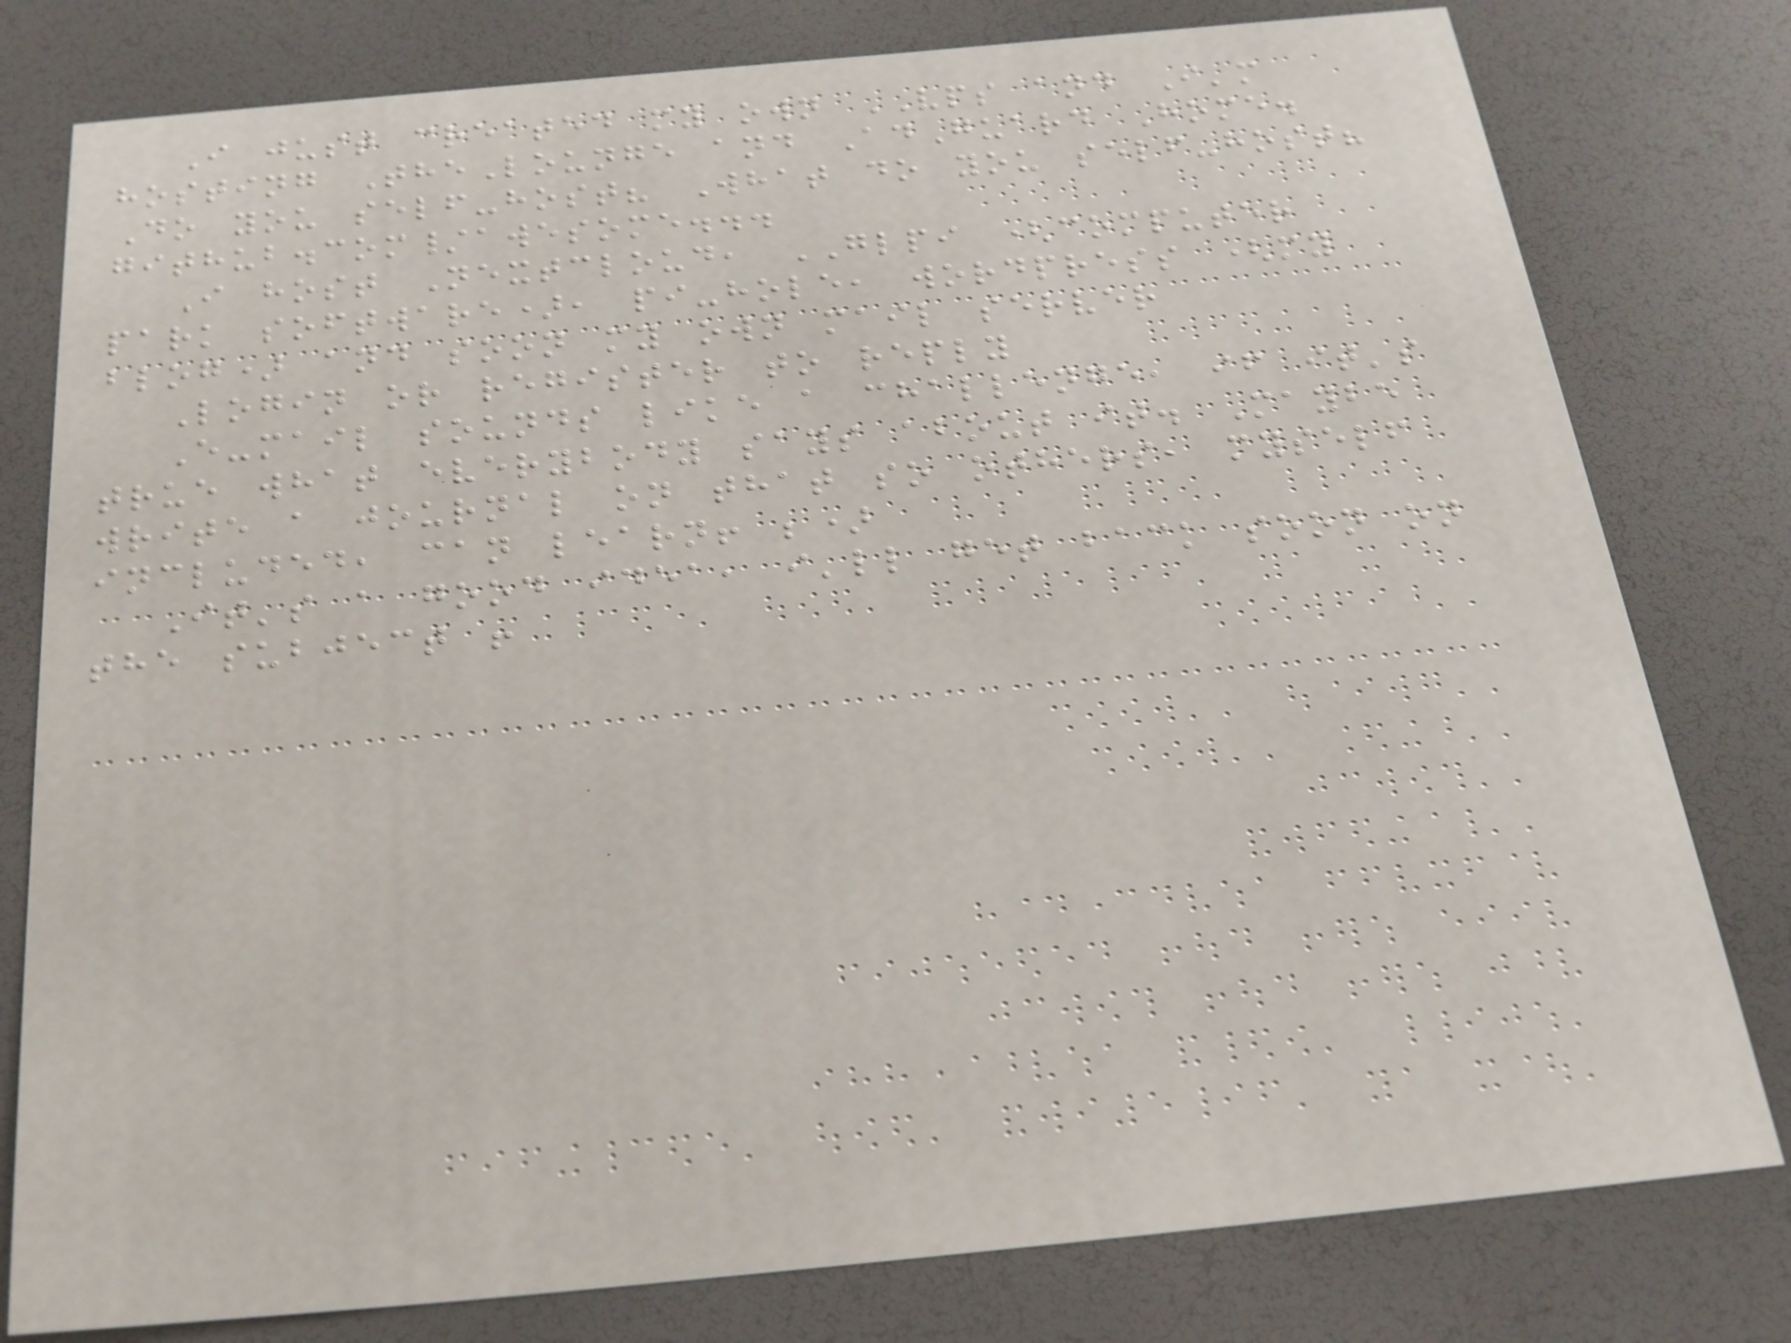I just created my own VPS and I'm
hosting TheLounge and AdGuard Home.
Do you self-host? What do you self-host?
github.com/awesome...
I host Nextcloud, GLPI (computer
park software), pi-hole, wordpress (my
blog) and soon my own mail server
Login or register to reply
E-mail sounds like a challenge, if it's
true what everybody says about it. Maybe
write a journal on that so others, myself
included, can learn! ;)
It's a good idea, i'll get back soon on
the subject !
